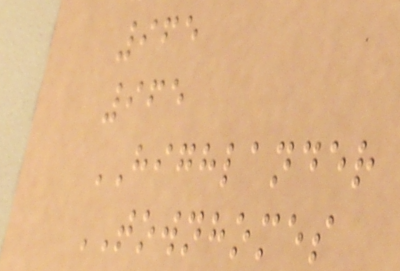965
965
HIGHLANDER
TOWNHOMES
